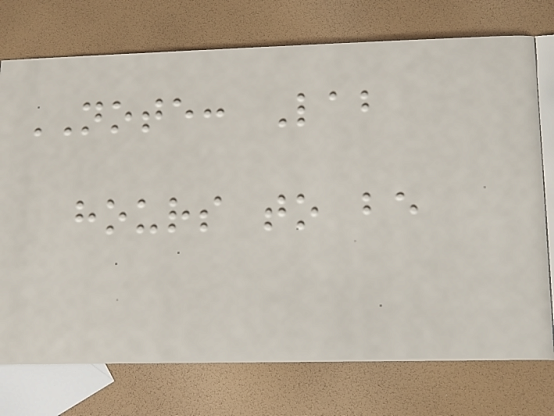NOTE: Lab
hours to be
